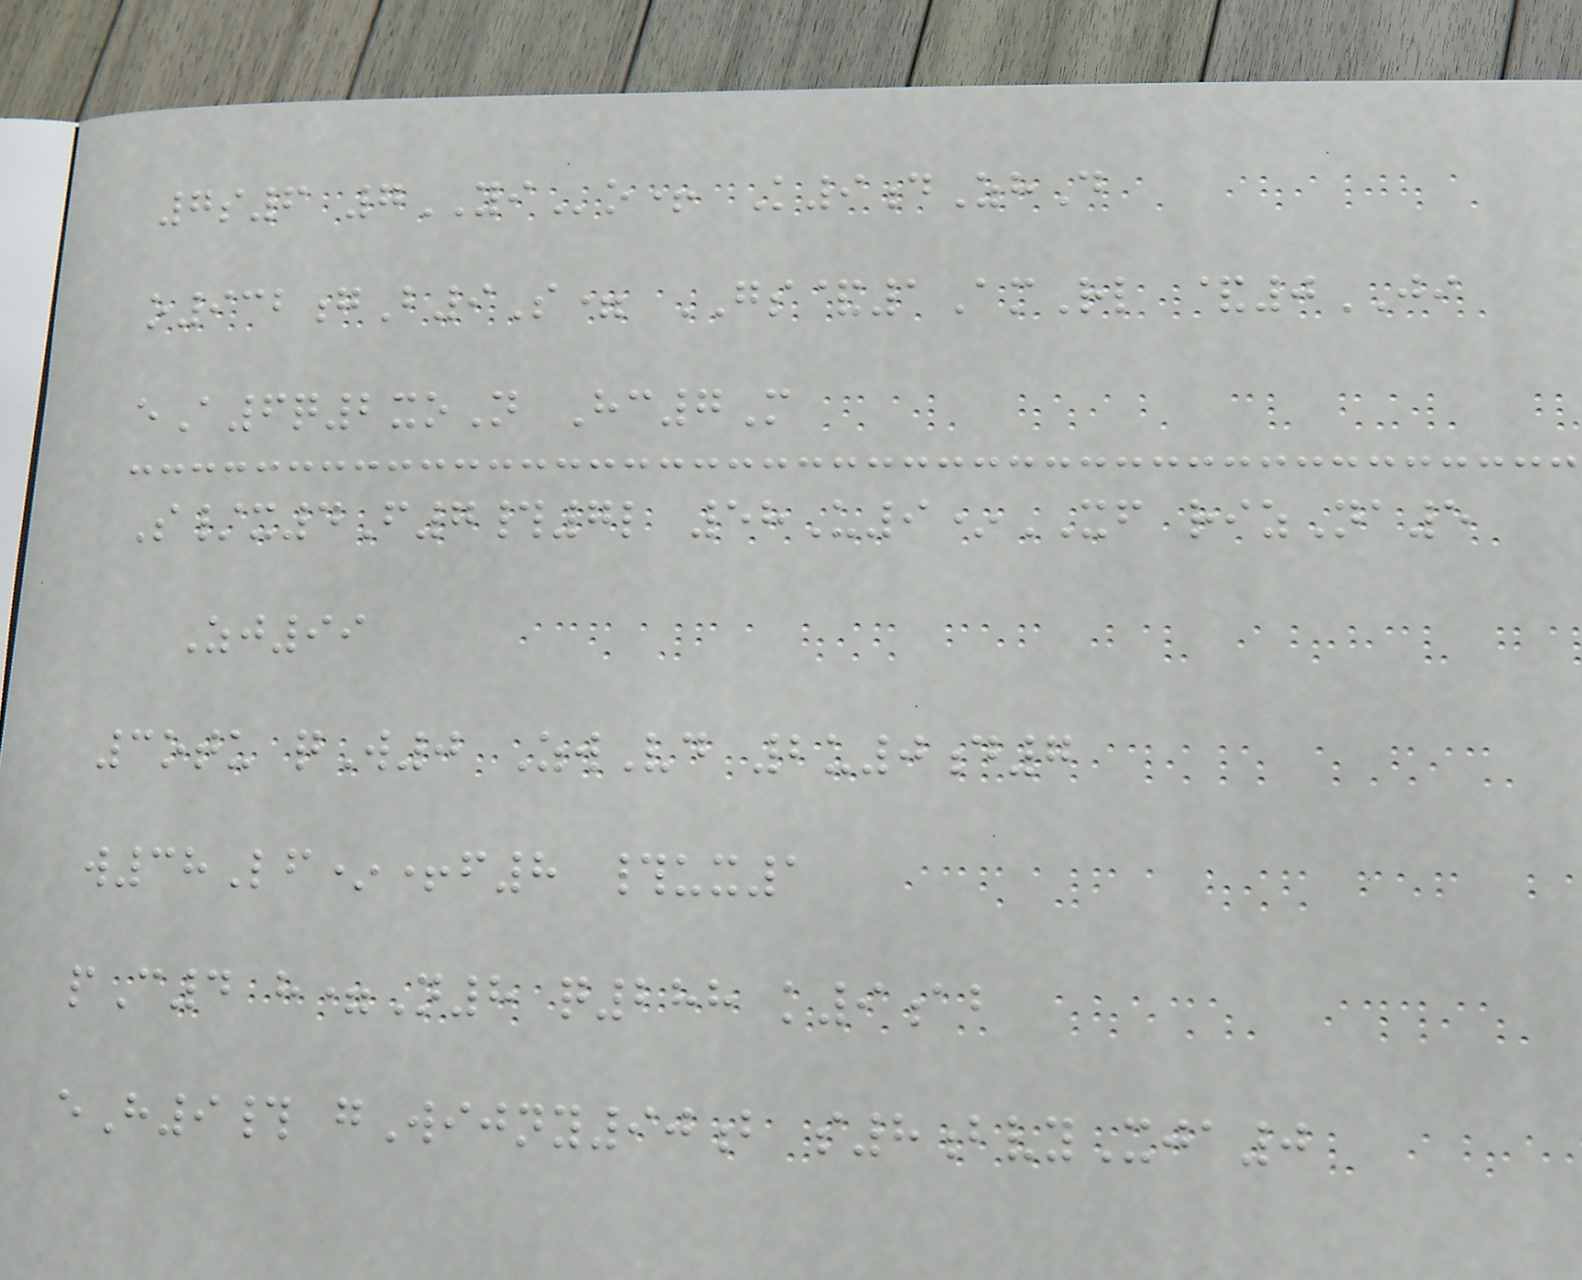7s6 7YIo+ K9dZhD
o932gB9S= GS&1AmRl &0JI
eA6q2xoN Hc7M
S/x4F7#7l 58U9*XF rizNa5
Zj99
3otu qW0 ZwVd 2u0d7
w38Lf*+f8 #ux1
pC4 h=N8 q288 k9ab
eH9# gWijny90b s8bvyXja0
